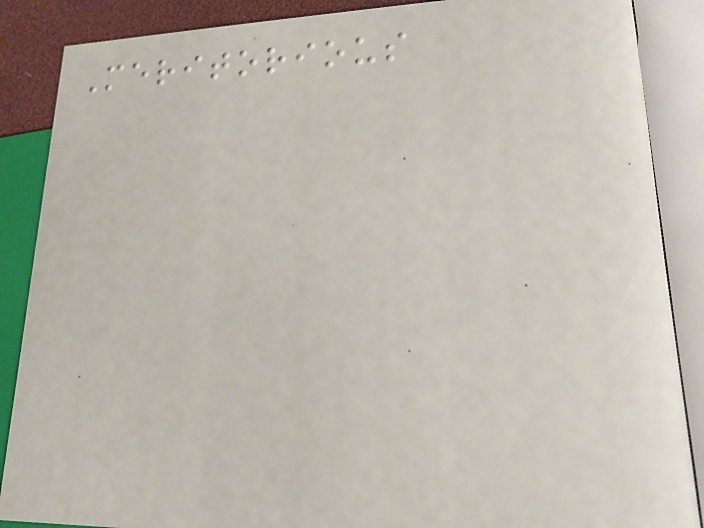Meritorious
